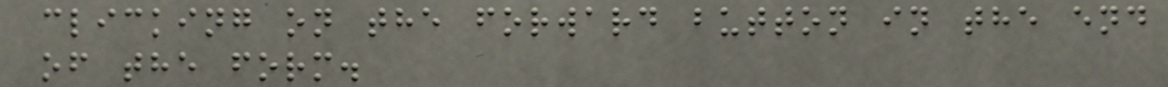clicking on the forward button in the end
of the form.
